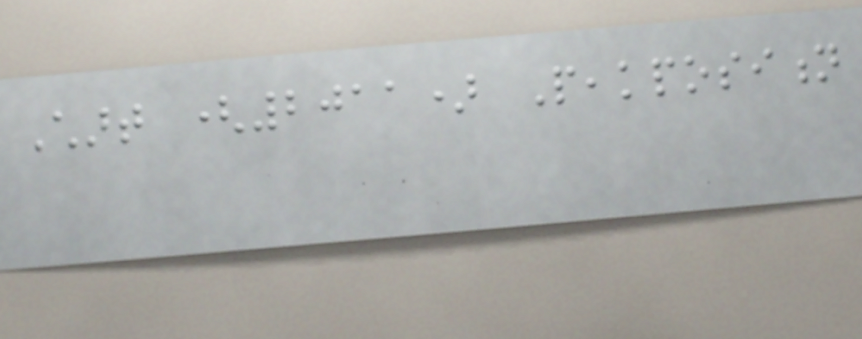Chart (2011) Peakposition
